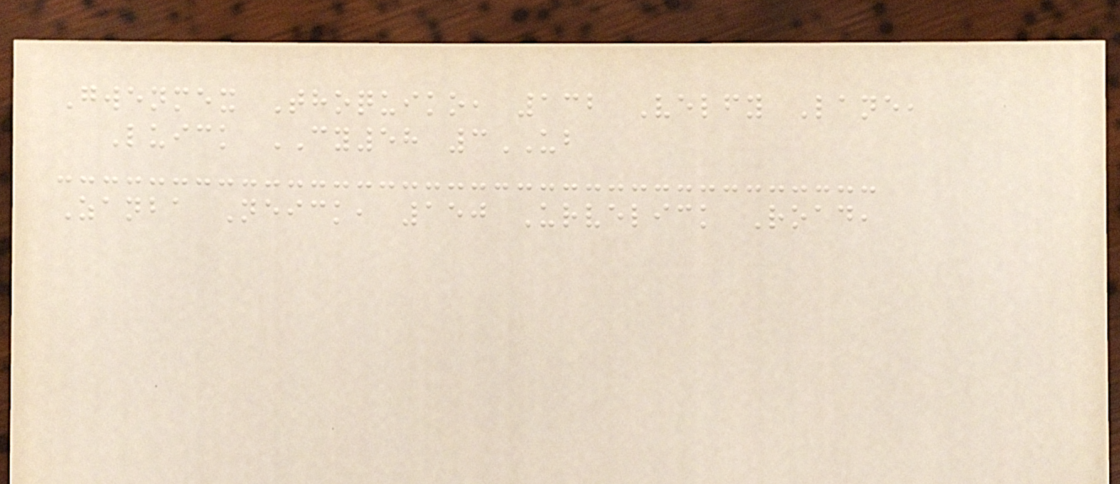Gwenmex Thoquiko, 132 Velfy Lane,
Luick CY58 3UB
Zanba Neick, 150 Urvelick Road,
